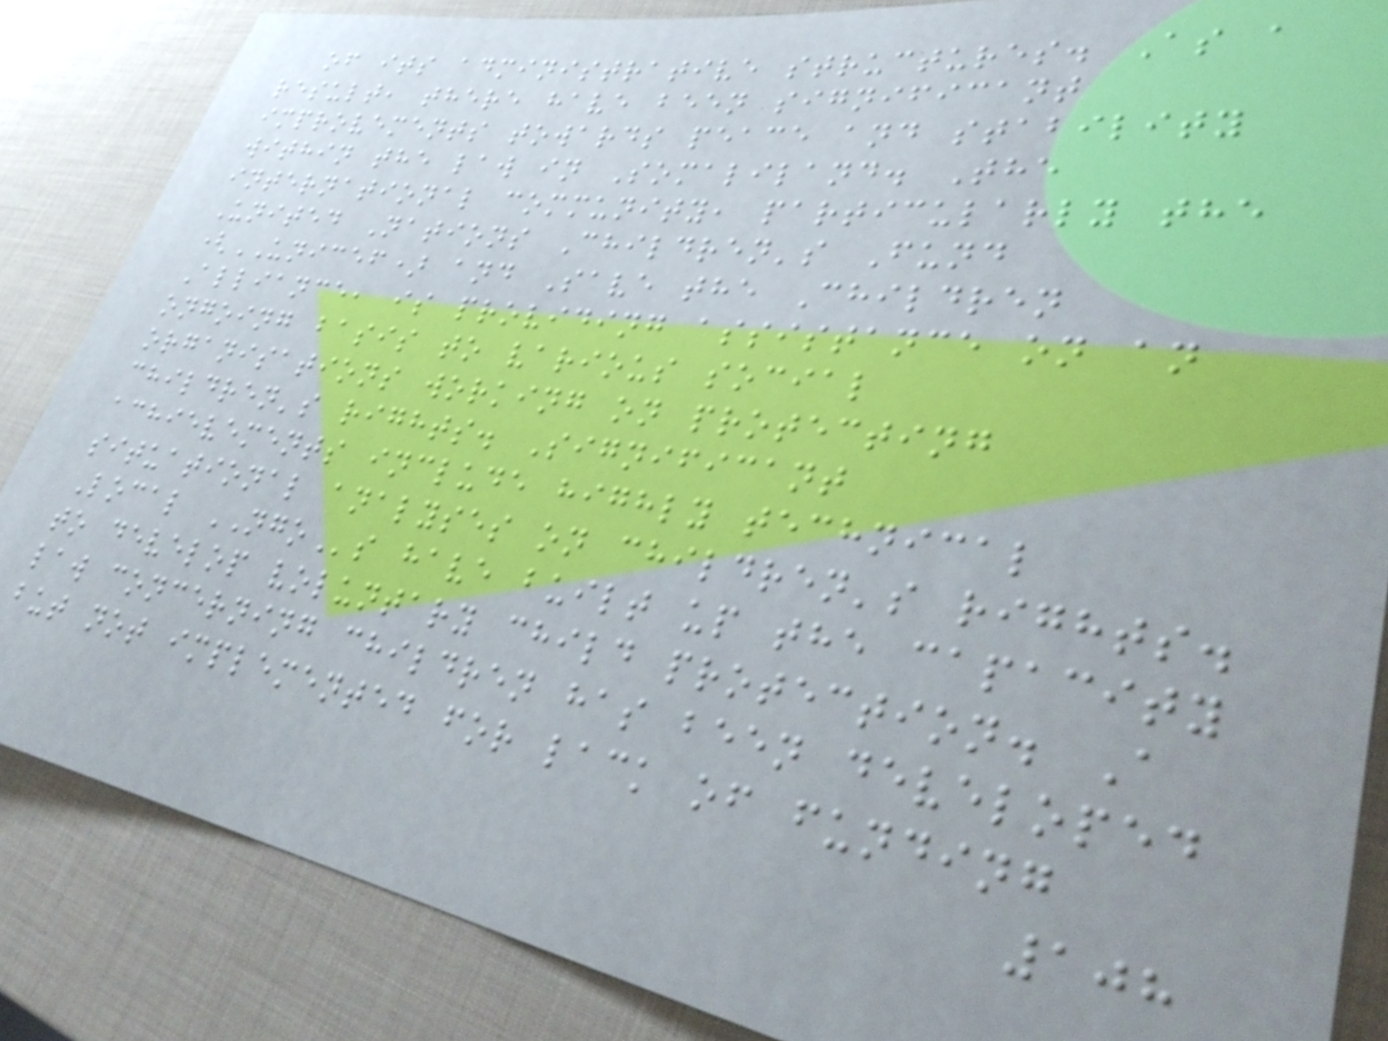of its administrative structures. As a
result, there have been significant
improvements towards peace and stability
within the law in Somaliland. The
international community, particularly the
United Nations Children's Fund
(UNICEF) and Save the Children
Alliance, is providing assistance on an
ongoing basis to various social
organisations working on protecting
children's rights. Significant
achievements include highly technical
situational analyses on children's rights.
Local NGOs have built up the capacity
to develop voluntary child protection. A
law concerning children has been developed
but not implemented for lack of funding
108
